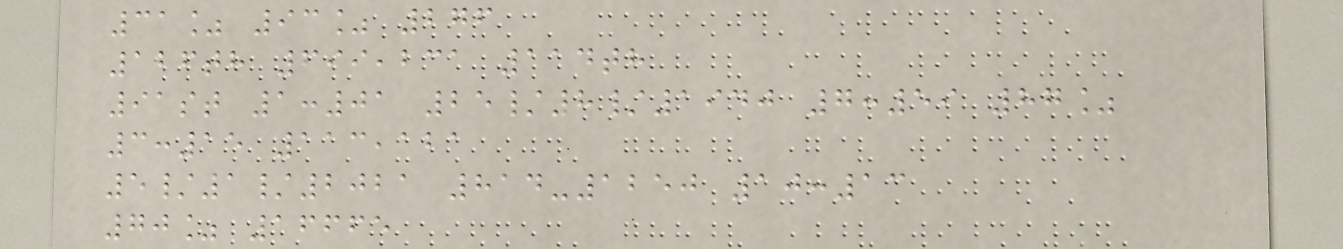31% 93% 276
126th 699,231 114th
91st 1:01 25/8/1940 7:59 87%
3:15 113,121
5/1/2021 814-1250 10:13
70% 16665
